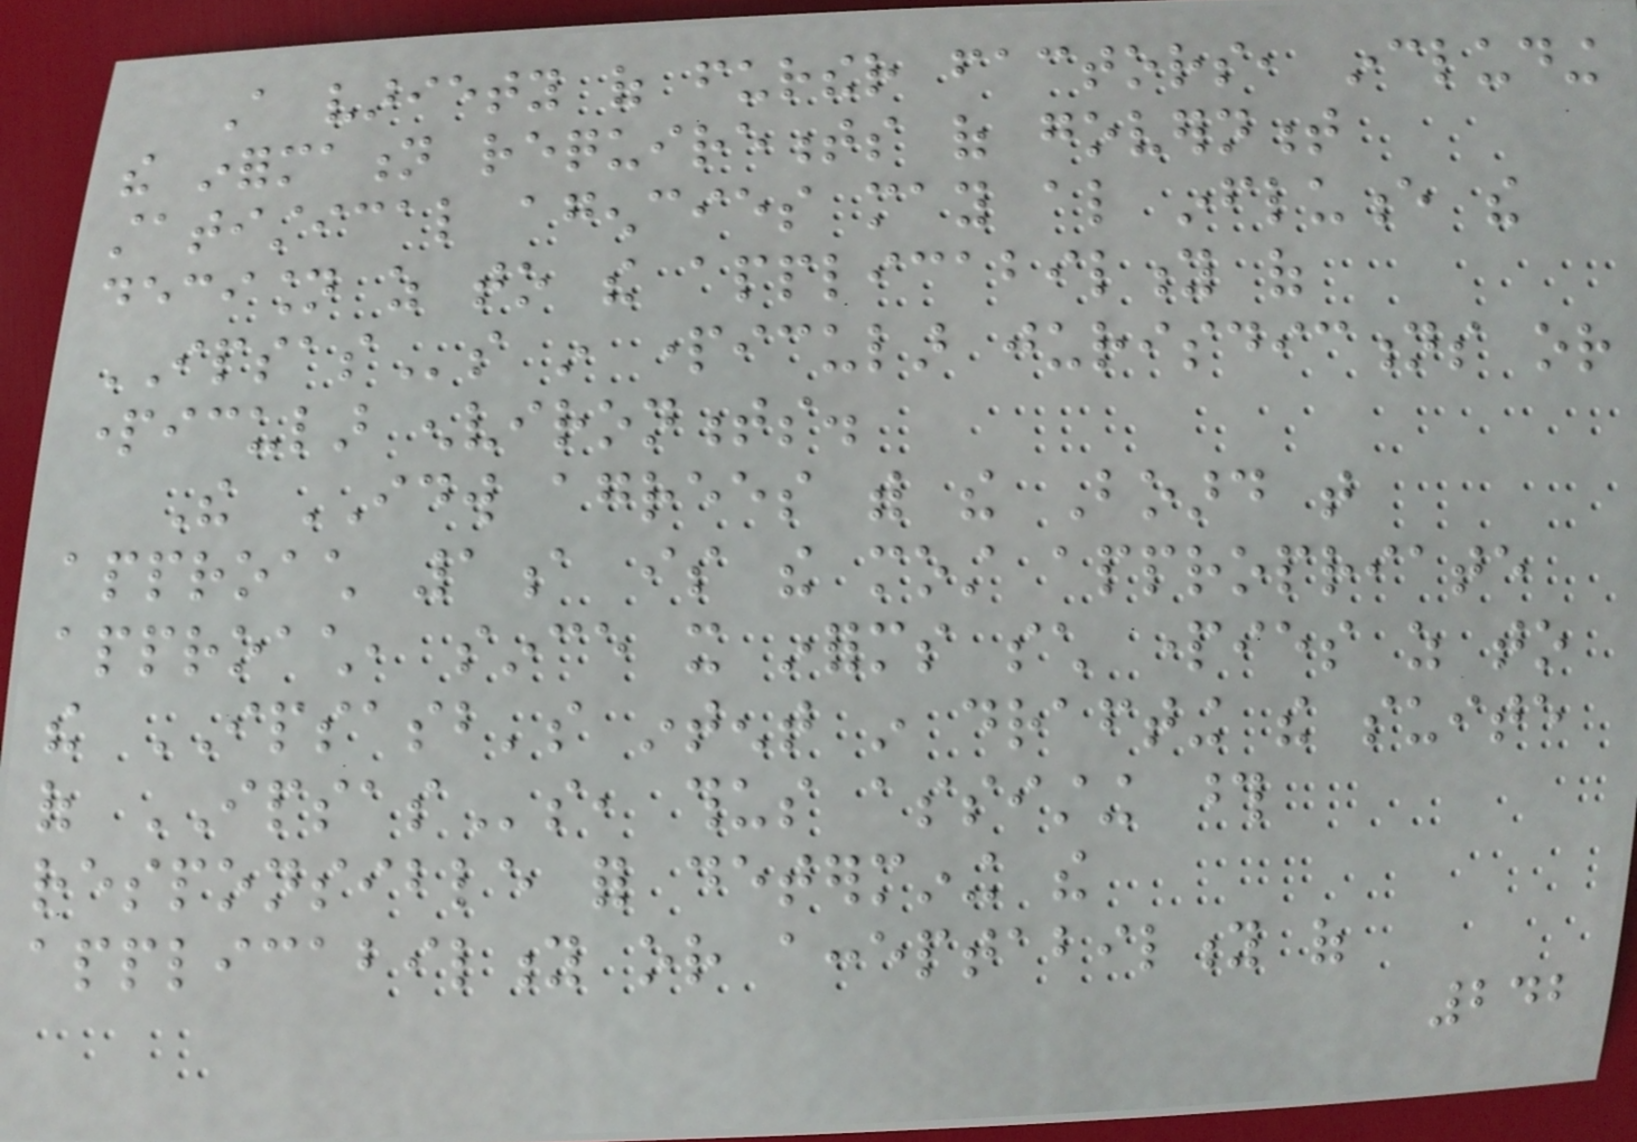A variety of further factors, including
the information requirements of government
statistical agencies may also influence the
decision as to the applicability of
IPSASs in particular jurisdictions or
particular environments.
The IDW agrees with the Board that
approach 1a is the most appropriate
approach, since it informs such parties as to
the IPSASB's intent in drafting the suite
of IPSASs, thus assisting those
responsible for determining the
applicability or acceptability of
242
